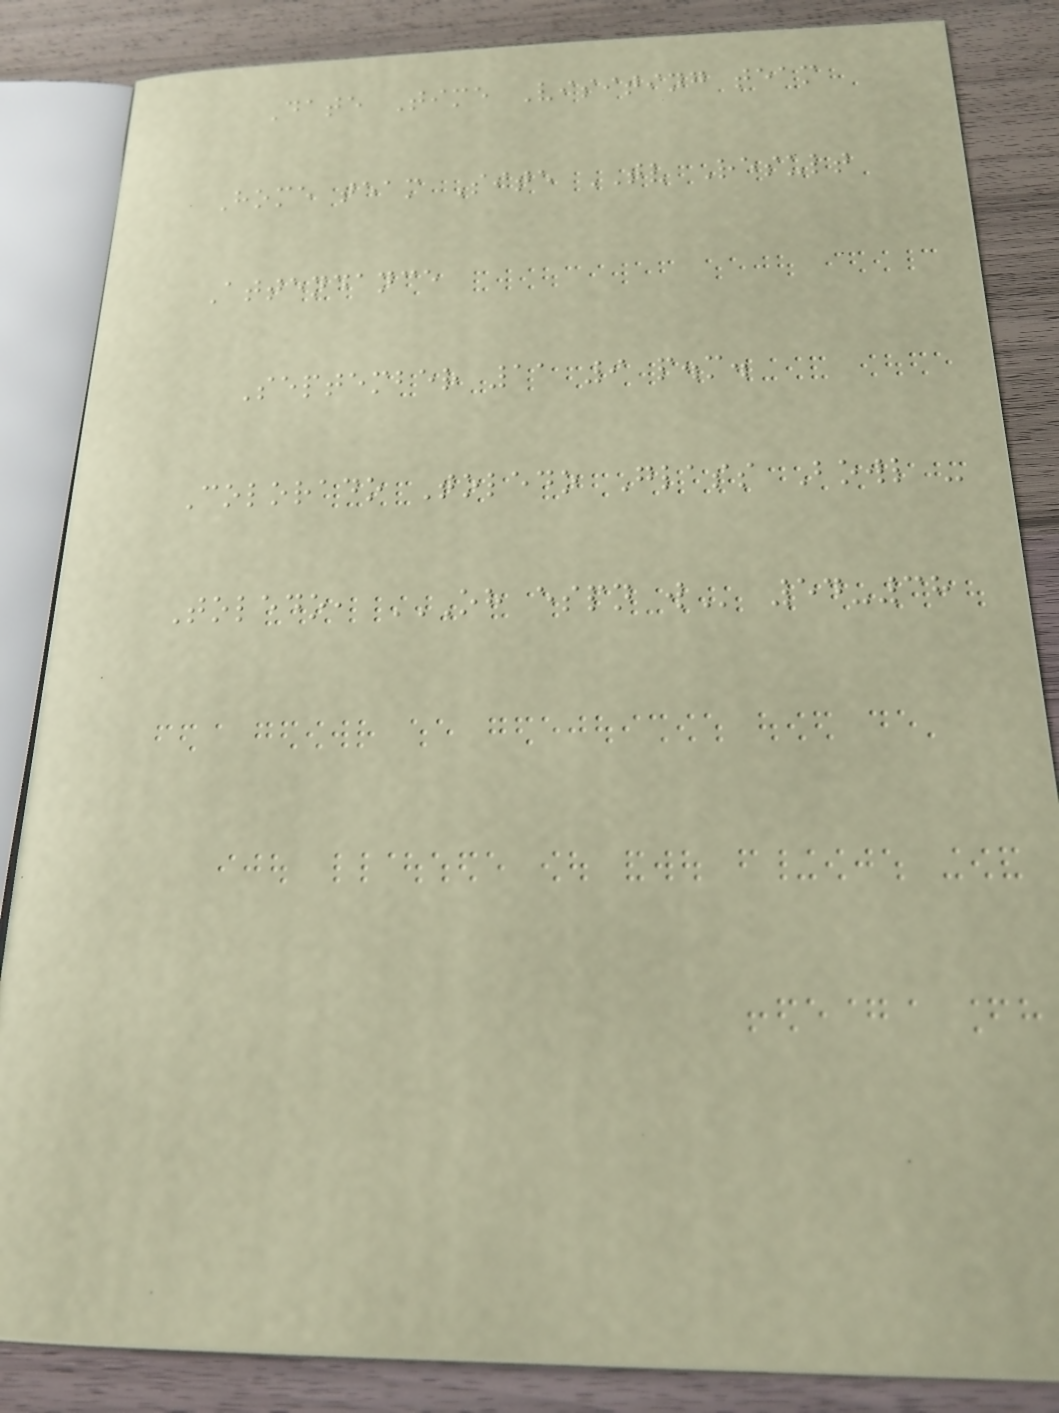Date Time Visiting team
Home team Site TV Result
Attendance
September 11 9 p.m.
Colorado Toledo Glass Bowl -
Toledo, OH ESPN W 54-38
